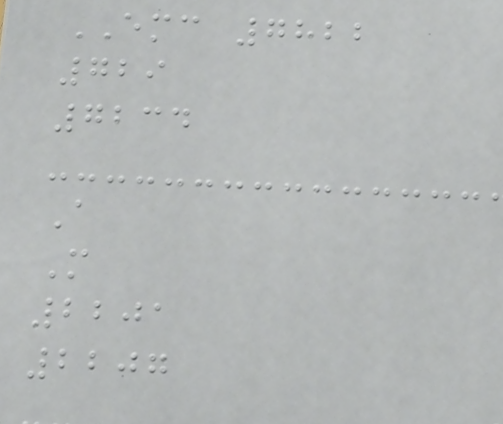EMC 7822
729
7234
A
M
2201
2207
